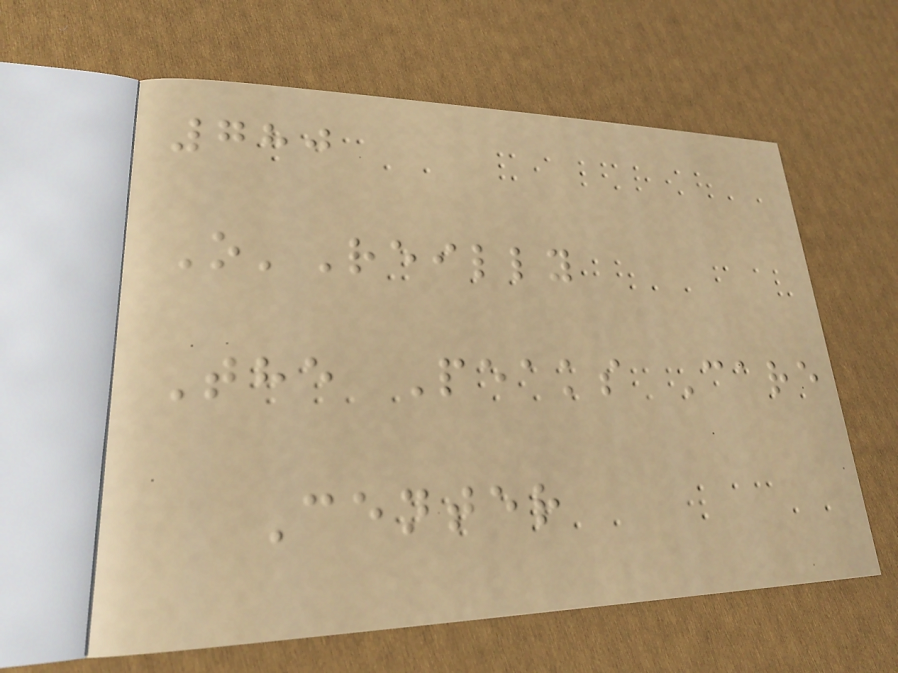780
O'Reilly
The Peaks Care
Center
